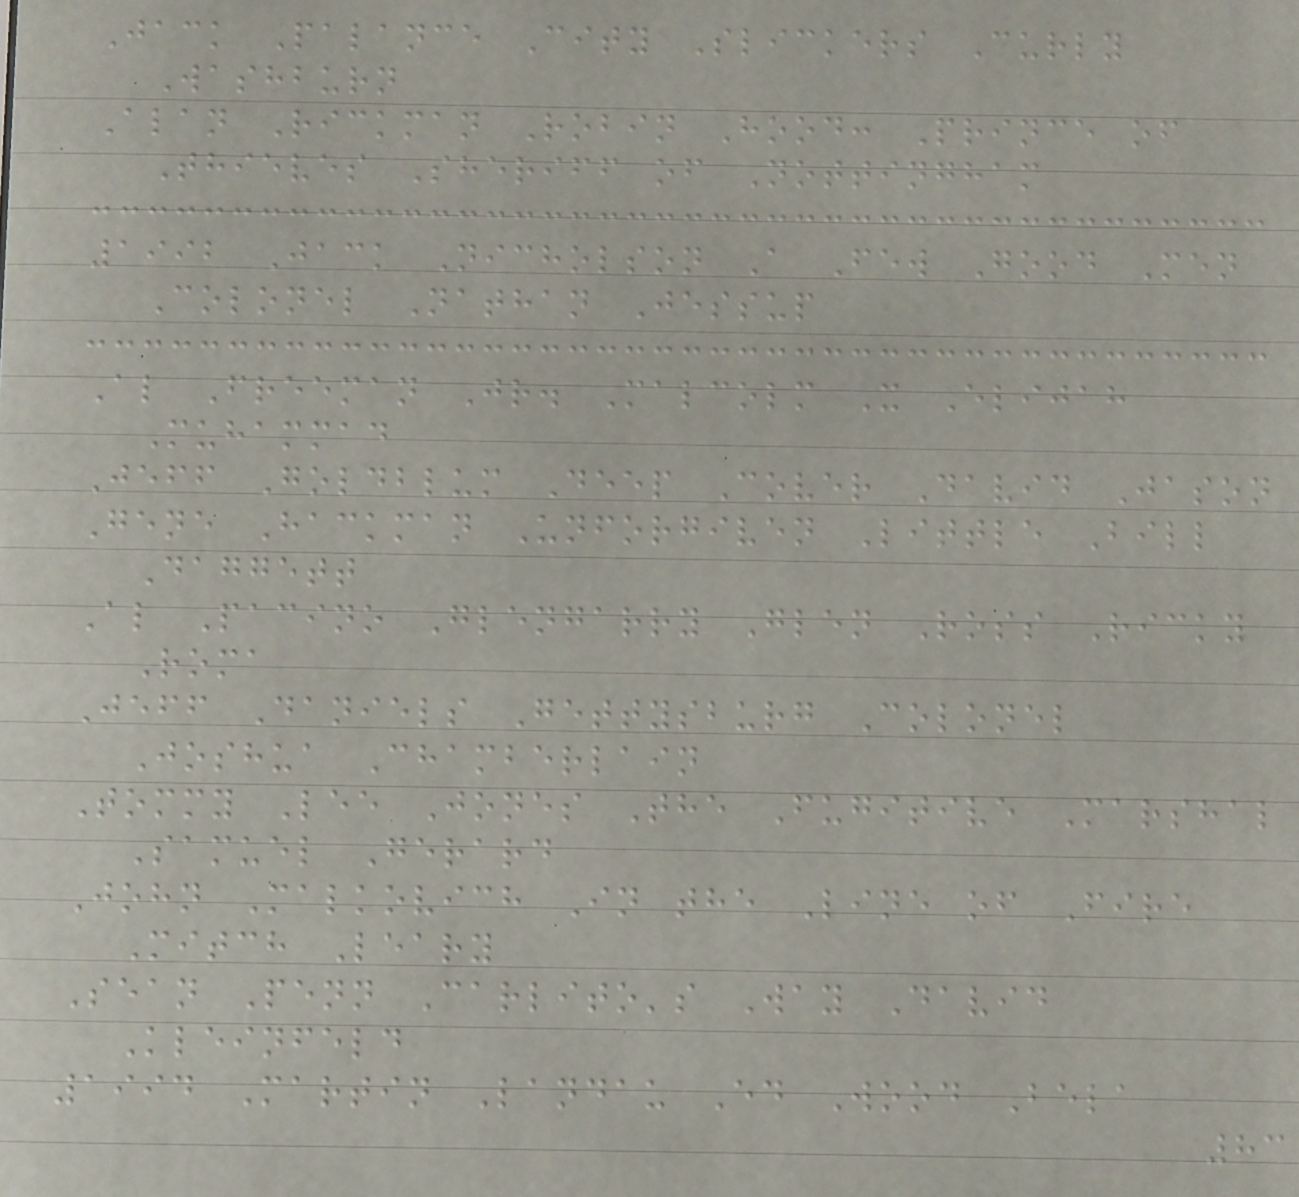Jack Palance City Slickers Curly
Washburn
Alan Rickman Robin Hood: Prince of
Thieves Sheriff of Nottingham
1992 Jack Nicholson A Few Good Men
Colonel Nathan Jessup
Al Freeman Jr. Malcolm X Elijah
Muhammad
Jeff Goldblum Deep Cover David Jason
Gene Hackman Unforgiven Little Bill
Daggett
Al Pacino Glengarry Glen Ross Ricky
Roma
Jeff Daniels Gettysburg Colonel
Joshua Chamberlain
Tommy Lee Jones The Fugitive Marshal
Samuel Gerard
John Malkovich In the Line of Fire
Mitch Leary
Sean Penn Carlito's Way David
Kleinfeld
1994 Martin Landau Ed Wood Bela
83
